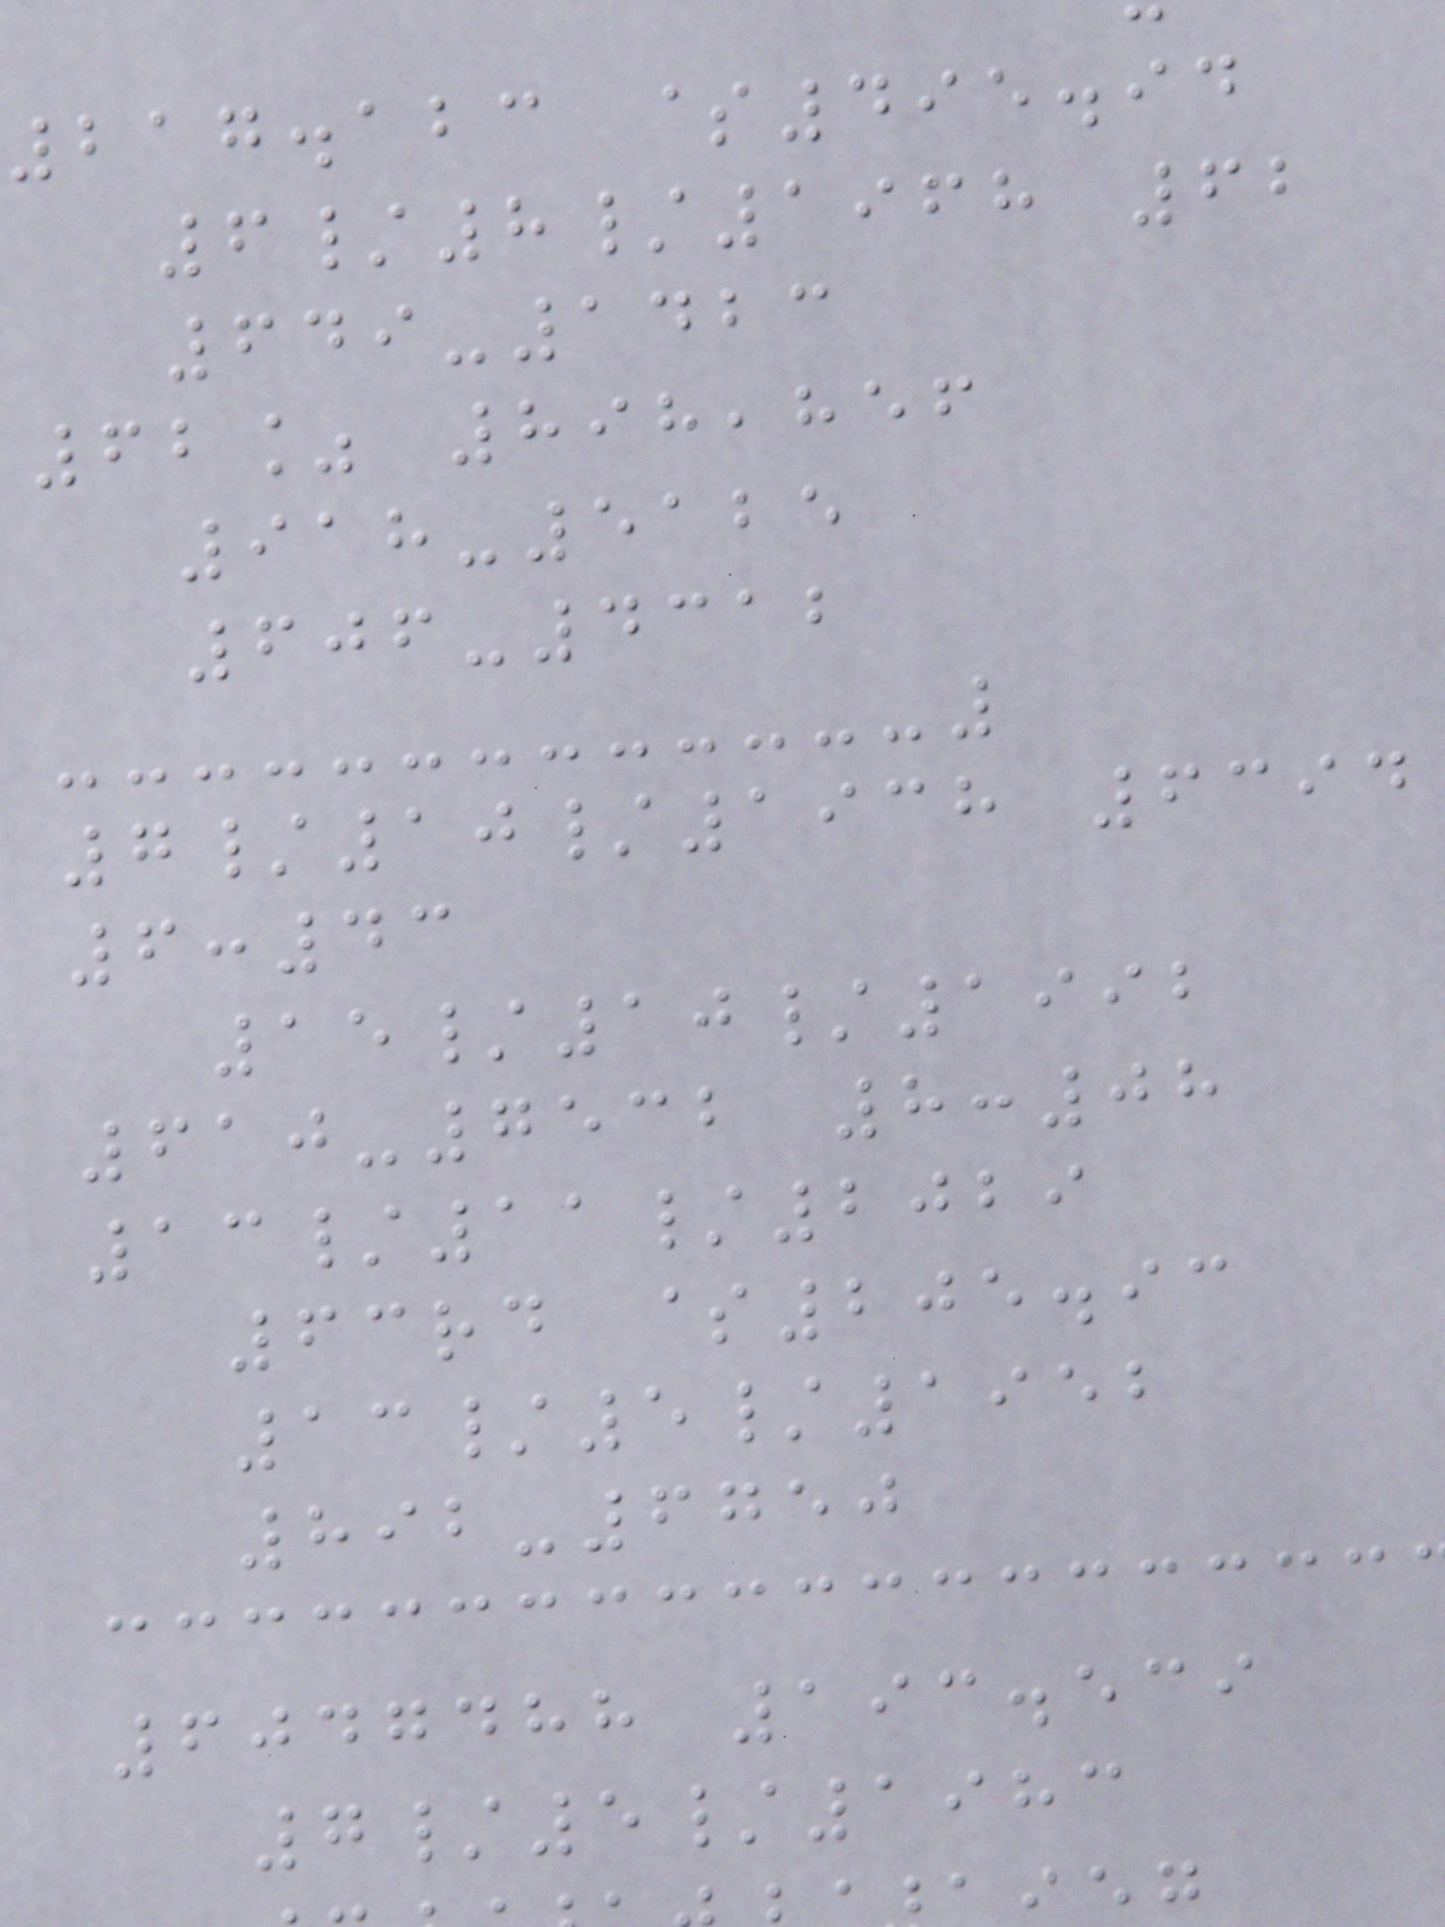217.123 $495.94
6/8/1968 62
649-1423
62% 898,856
918-5125
606-4312
7/10/1938 6394
6:43
15/10/1992
610-7532 8:08
13/11/2029
63rd $205.93
13/5/1952
892-6750
6047488 193.539
7/5/1983
